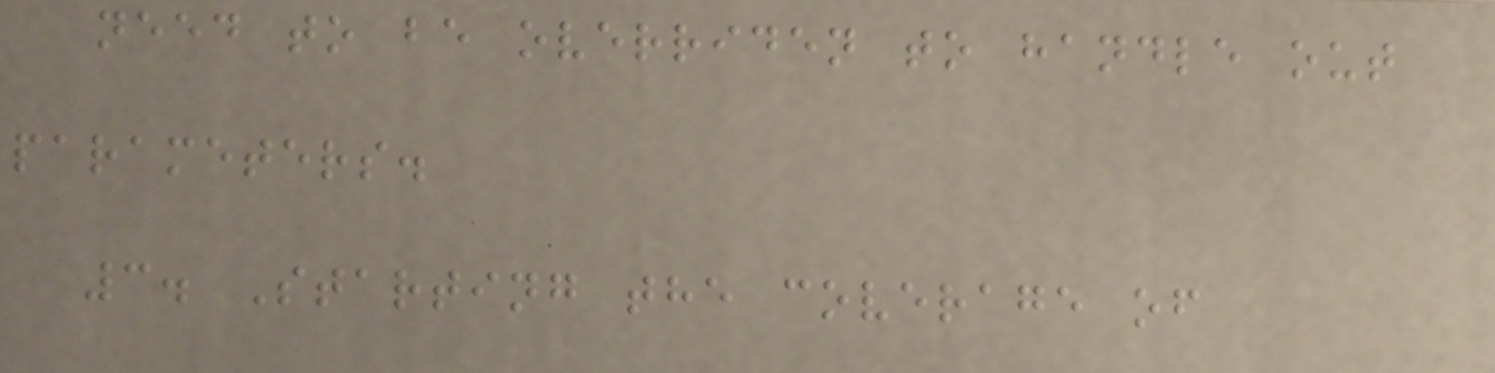need to be overriden to handle out
parameters.
3. Starting the coverage of
